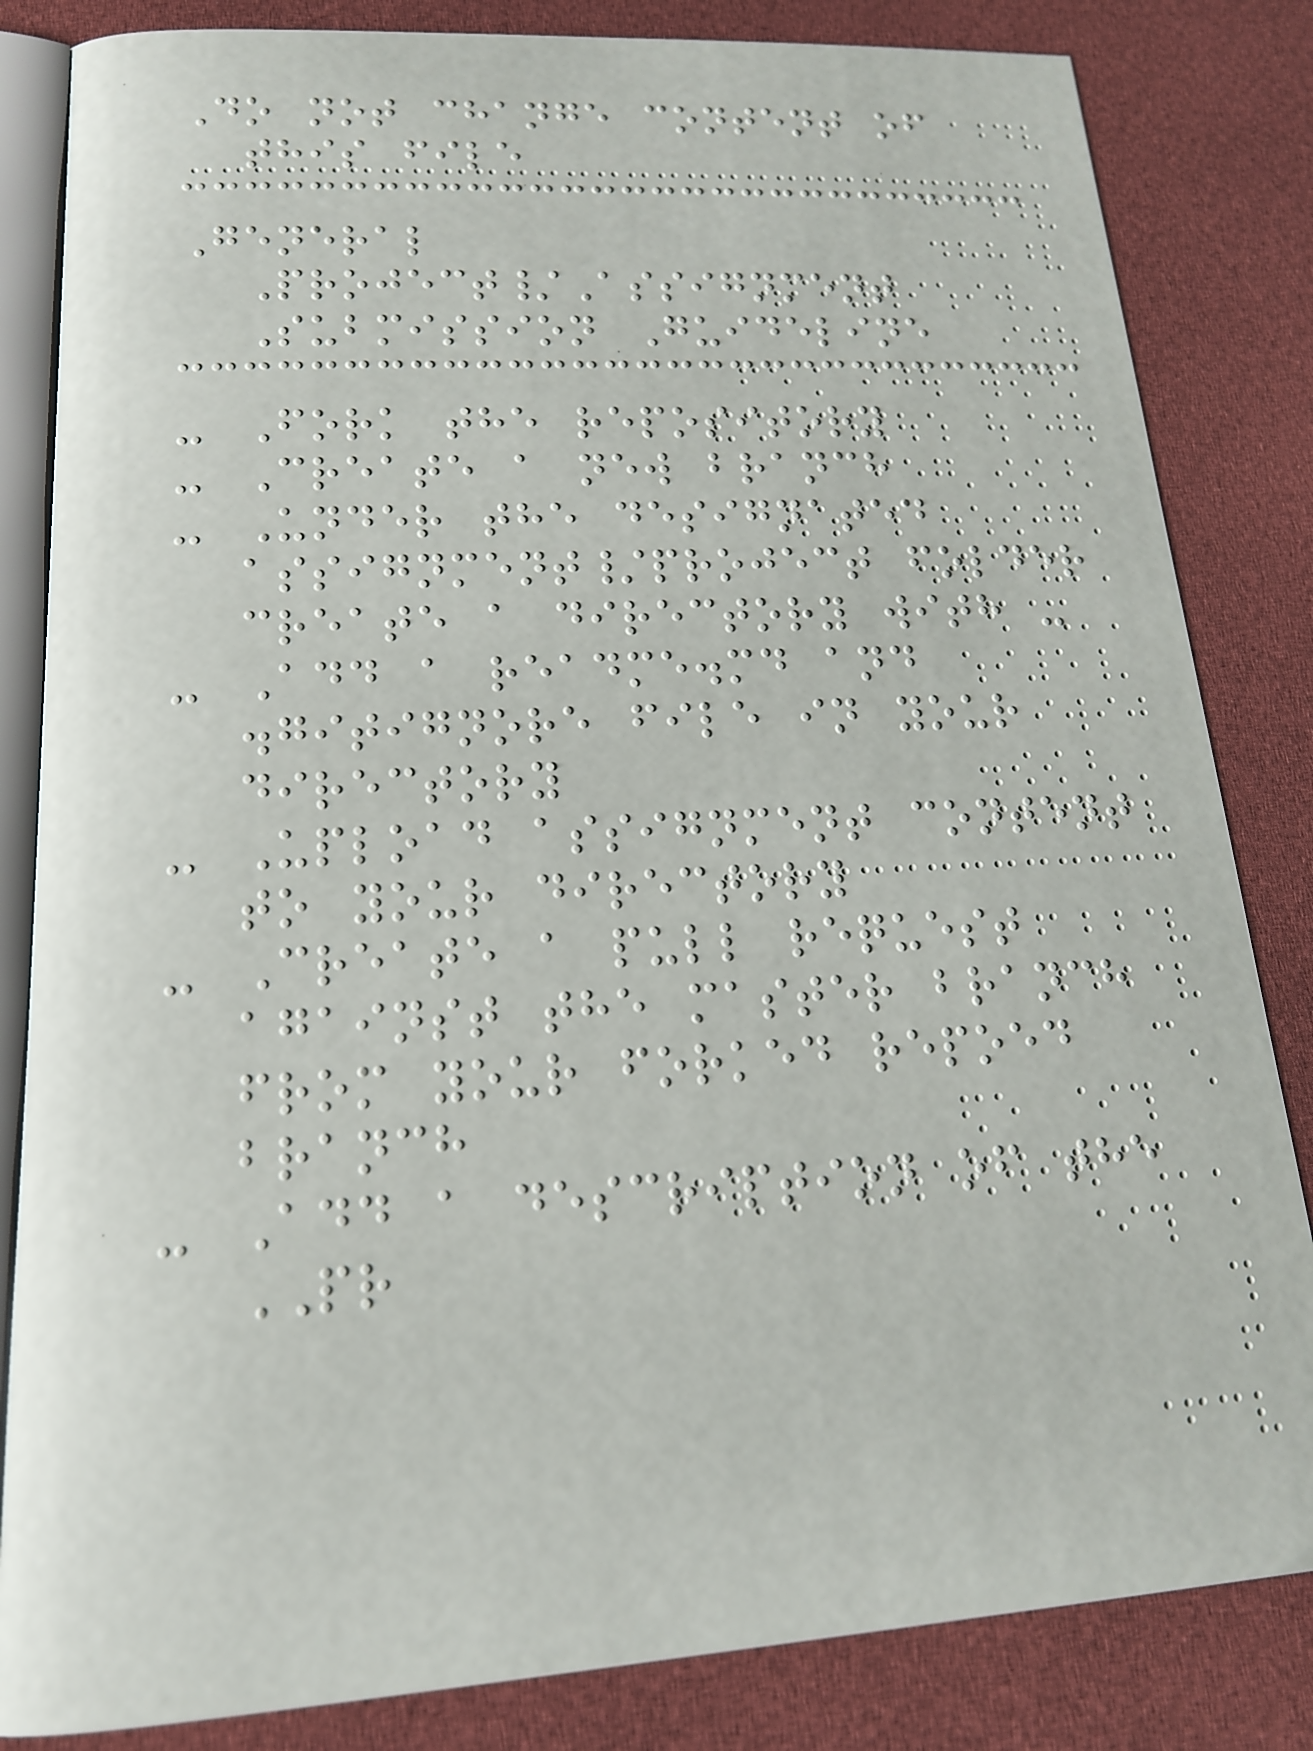Do not change content of
this file
General
Project/Assignment
Submission Guideline
- Fork the repository
- Create a new branch
- Under the designated
assignment/project folder
create a directory with -
- Add a readme.md and
.gitignore file in your
directory
- Upload assignment content
to your directory
- Create a pull request
against the master branch
from your forked repoed
branch
- Add a description of the
PR
